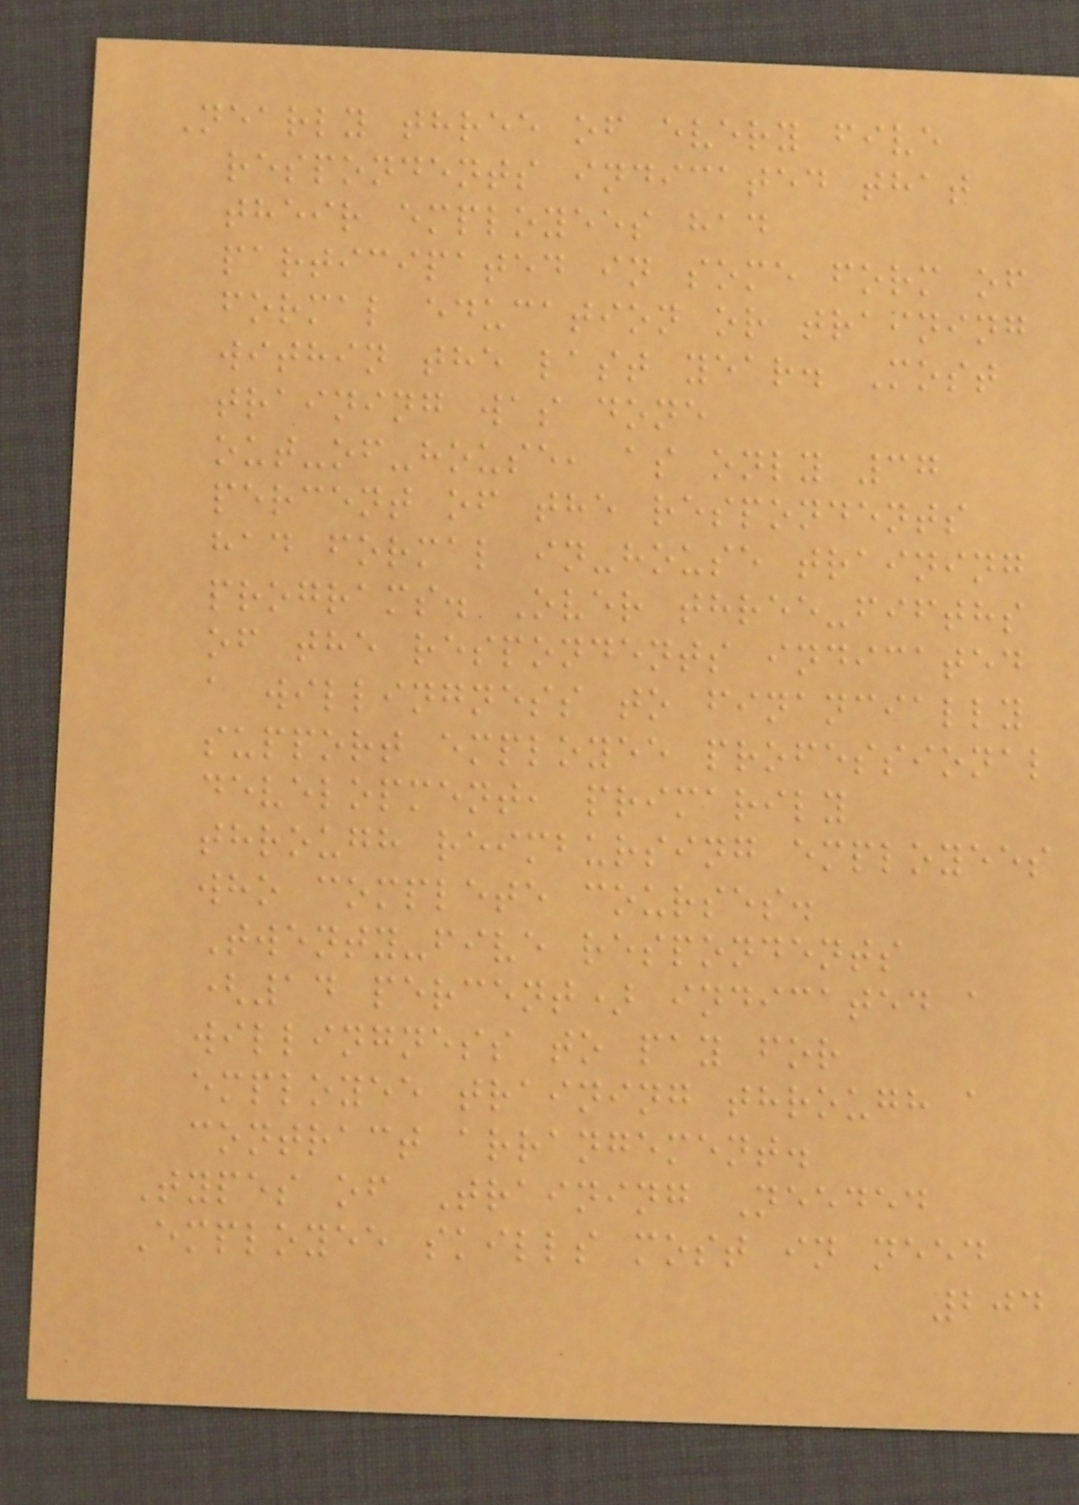Nearly three of every five
respondents indicated that
their employees had
participated in some form of
formal education or training
within the last year. Most
training was done
out-of-house, as only 37
percent of the respondents
had formal in-house training
programs. Over three-fifths
of the respondents indicated
a willingness to financially
support employee professional
development, primarily
through reimbursing employees
who complete courses.
Twenty-five respondents
(14 percent) indicated a
willingness to pay for
employee training through a
contract arrangement.
Types of Training Needed
Employee skills most in need
204
